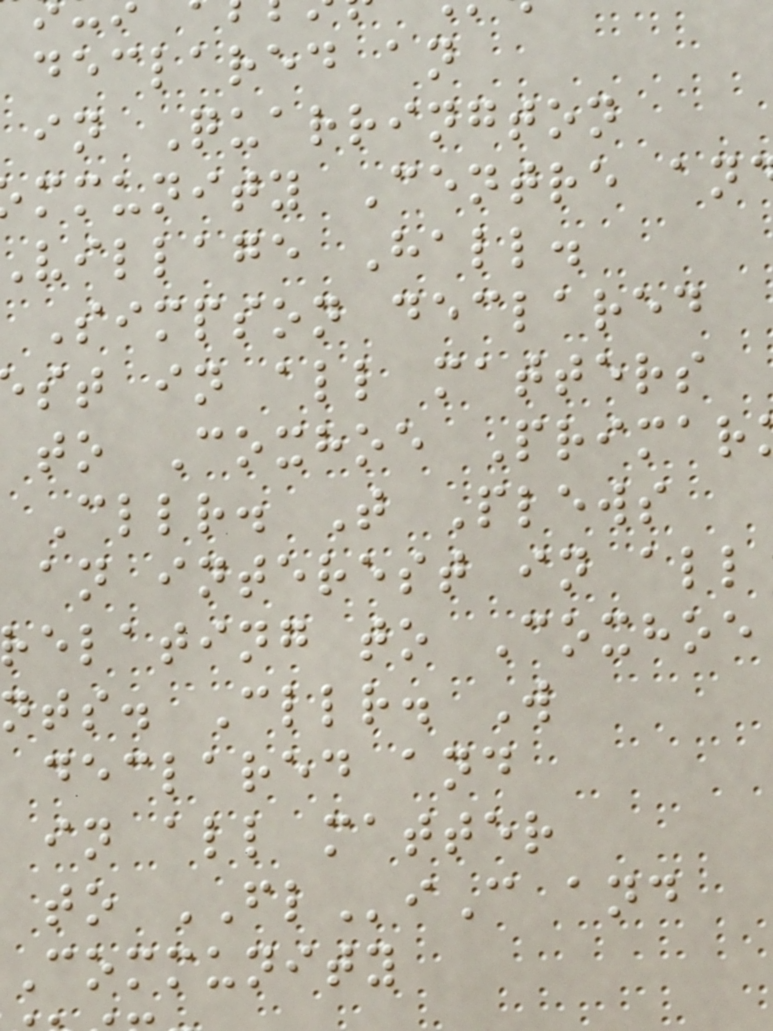declared an
in Quarrington
mmunity Centre an
village Hall.
Simpson declared
st in all matters
to Coxhoe Primar
Cllr. T Plews
an interest in all
relating to Coxhoe
nts. Cllr. W
declared and
in all matter
to FLiC and
Community
